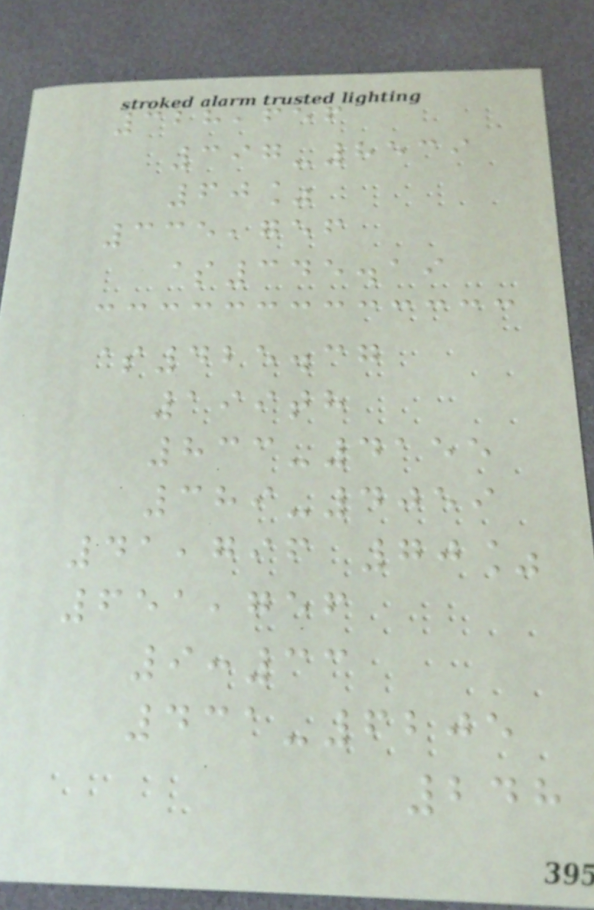328,656
397-8539
60%
335,756
$345.19
$425.37
199th
833-4155
389-4059
41,796 70%
651,756
9:33
431-6205
248
